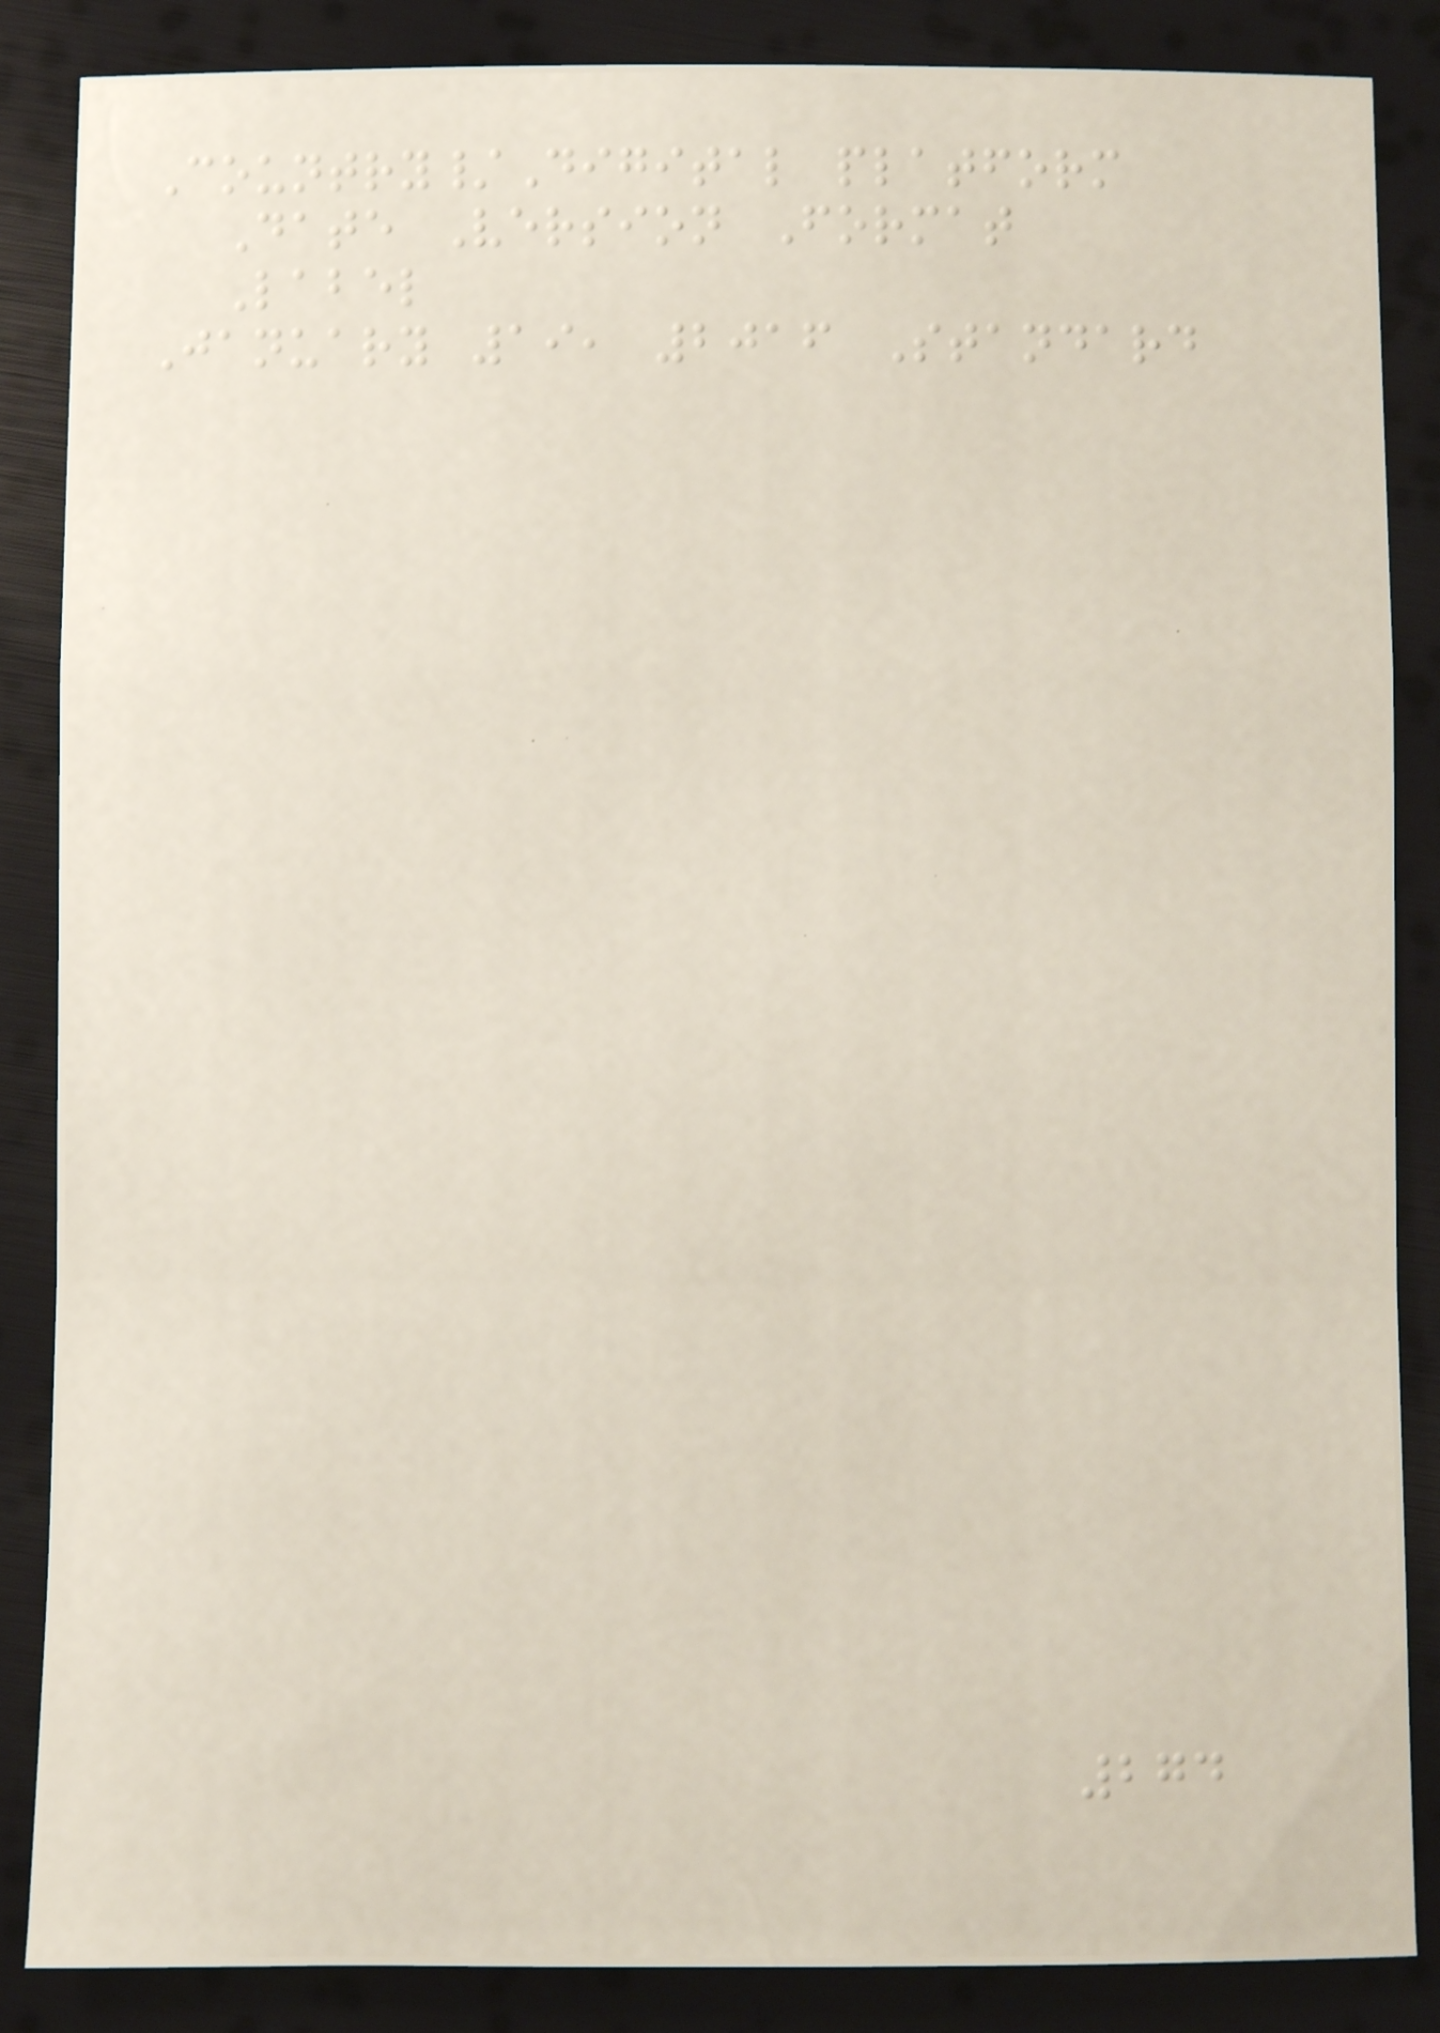Country/Digital platform
Date Version Format
Label
January 19, 2016 Standard
274
